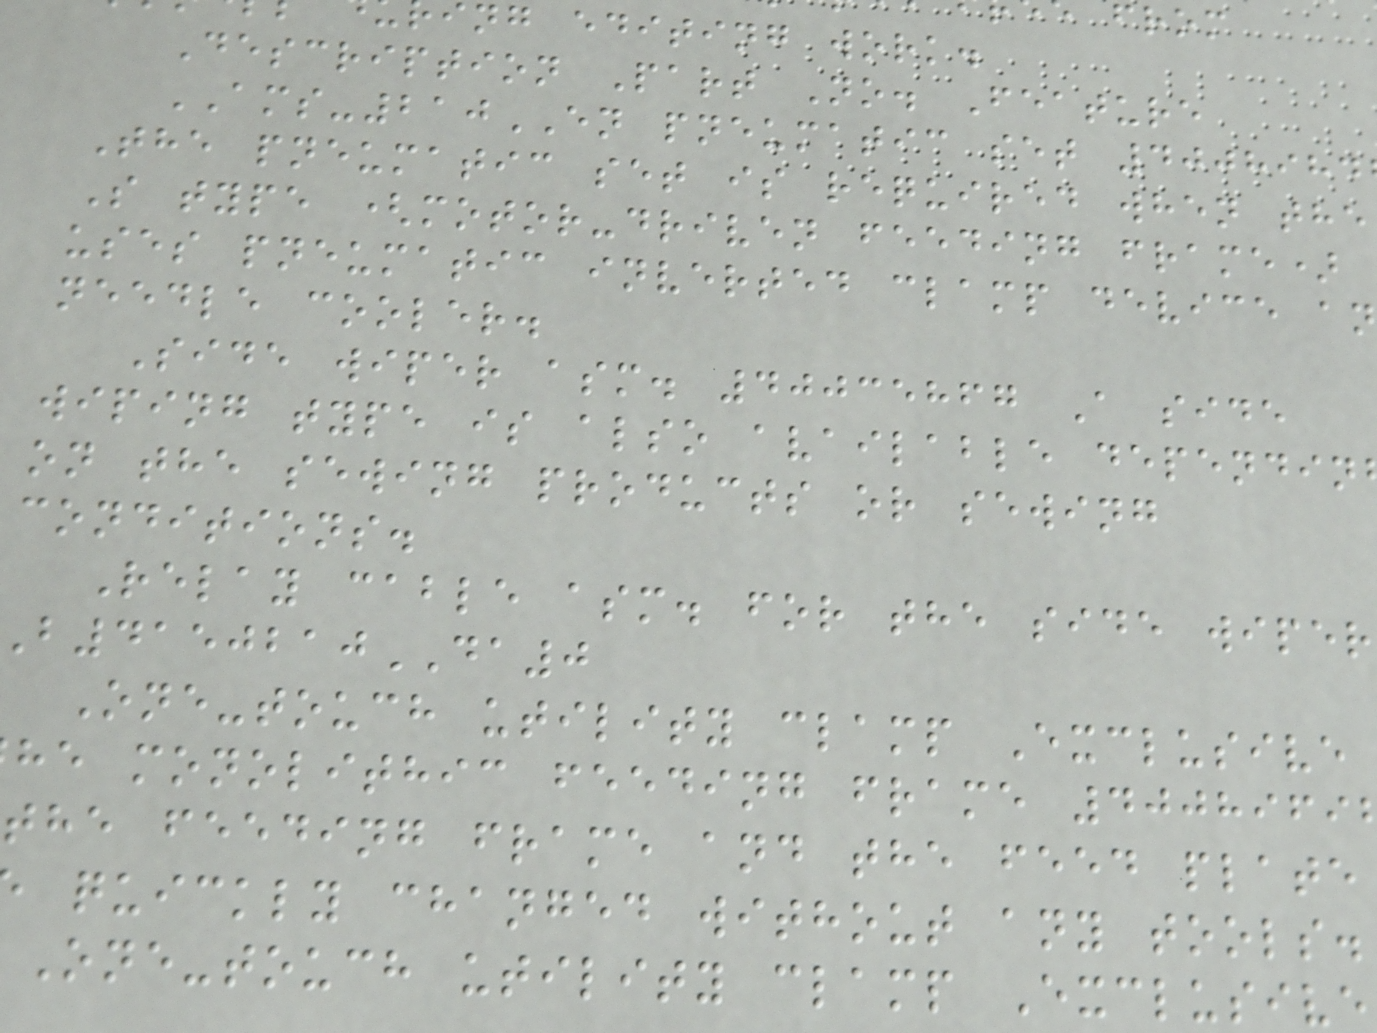ng editing work.
Description Part No. Feature
AMS-210EN pneumatic set 4008984
The pneumatic set is required when the
S type (motor-driven feeding frame)
uses pneumatic inverted clamp device an
needle cooler.
Side wiper asm. 40035867 A side
wiping type is also available dependin
on the sewing products or sewing
conditions.
Relay cable asm. for the side wiper
4150210DA0
One-touch utility clamp Exclusive
he monolithic feeding frame 4008969
the feeding frame and the feed plate
quickly changed without any tools.
One-touch utility clamp Exclusive
